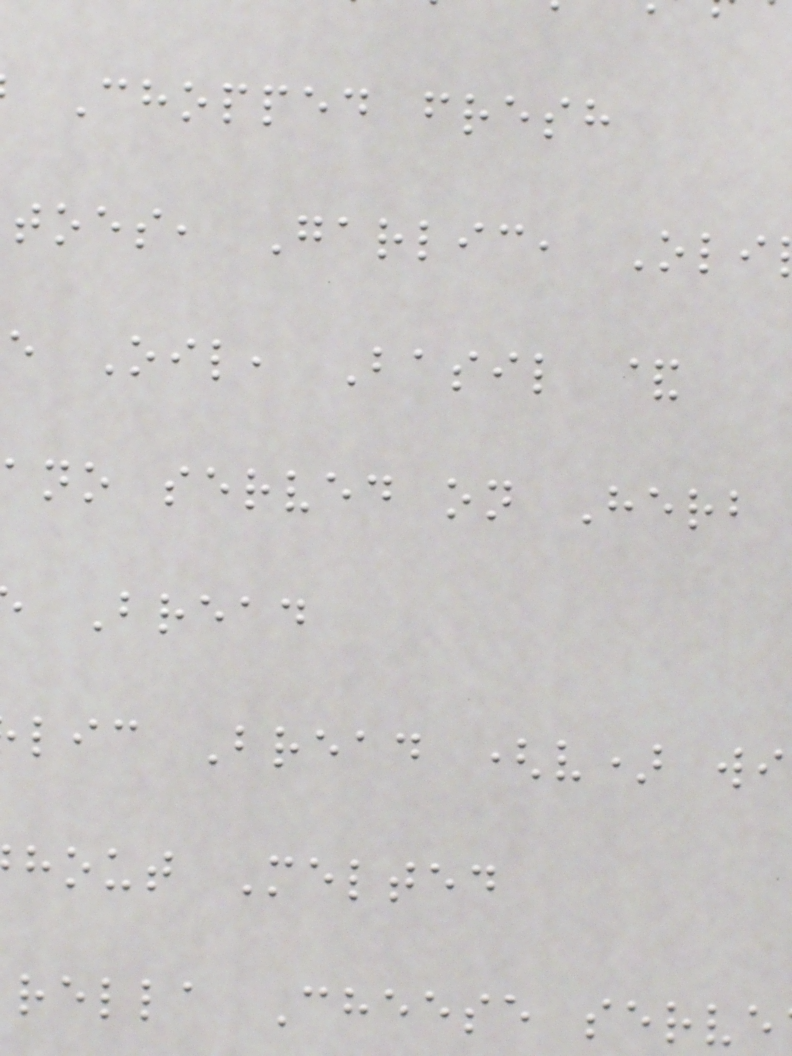Chopped fresh
toes, Garlic, Oli
e Oil, Basil &
ano served on Herb
Bread
lic Bread (v) wi
hout Melted
rella Cheese serve
